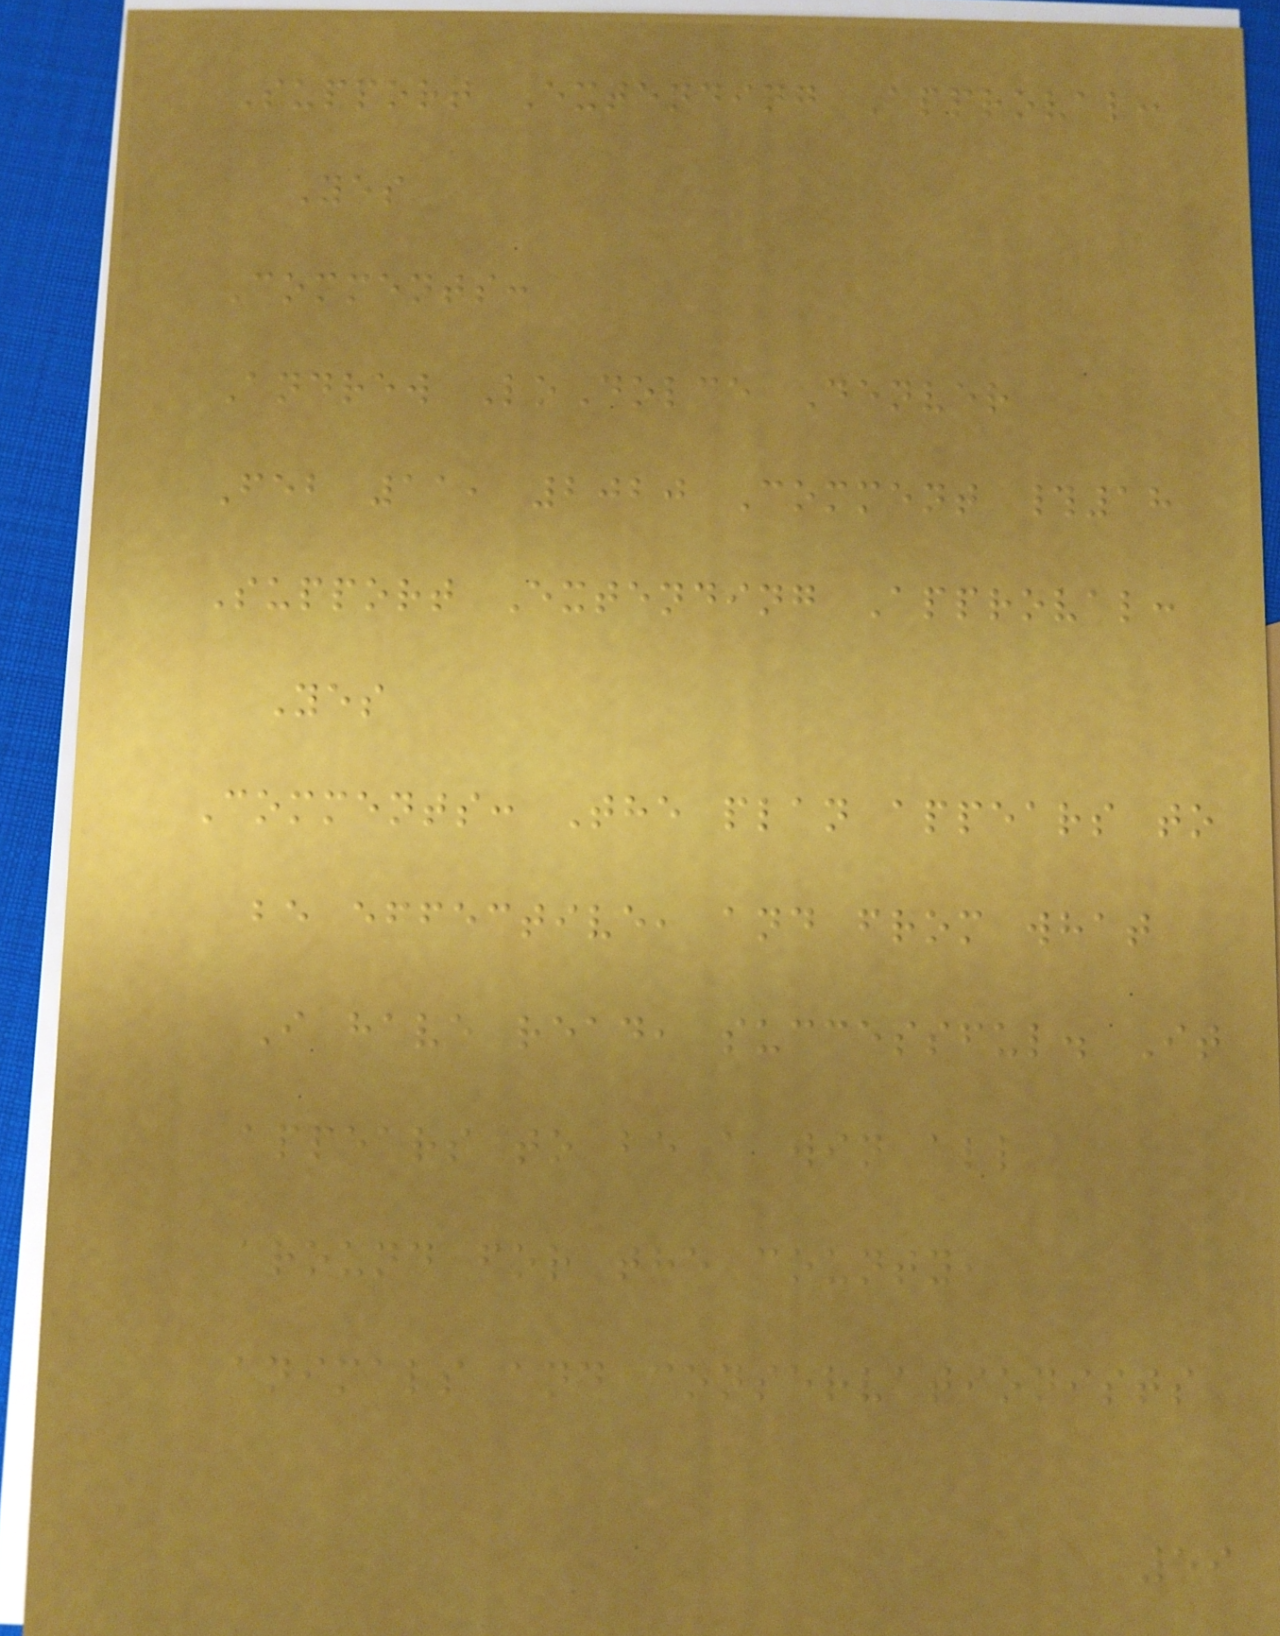Support Extending Approval:
Yes
Comments:
Andrew LoDolce Denver
Feb 11, 2020 Comment #18
Support Extending Approval:
Yes
Comments: The plan appears to
be effective, and from what
I have read, successful. It
appears to be a win all
around for the county,
animals and conservationists
59
